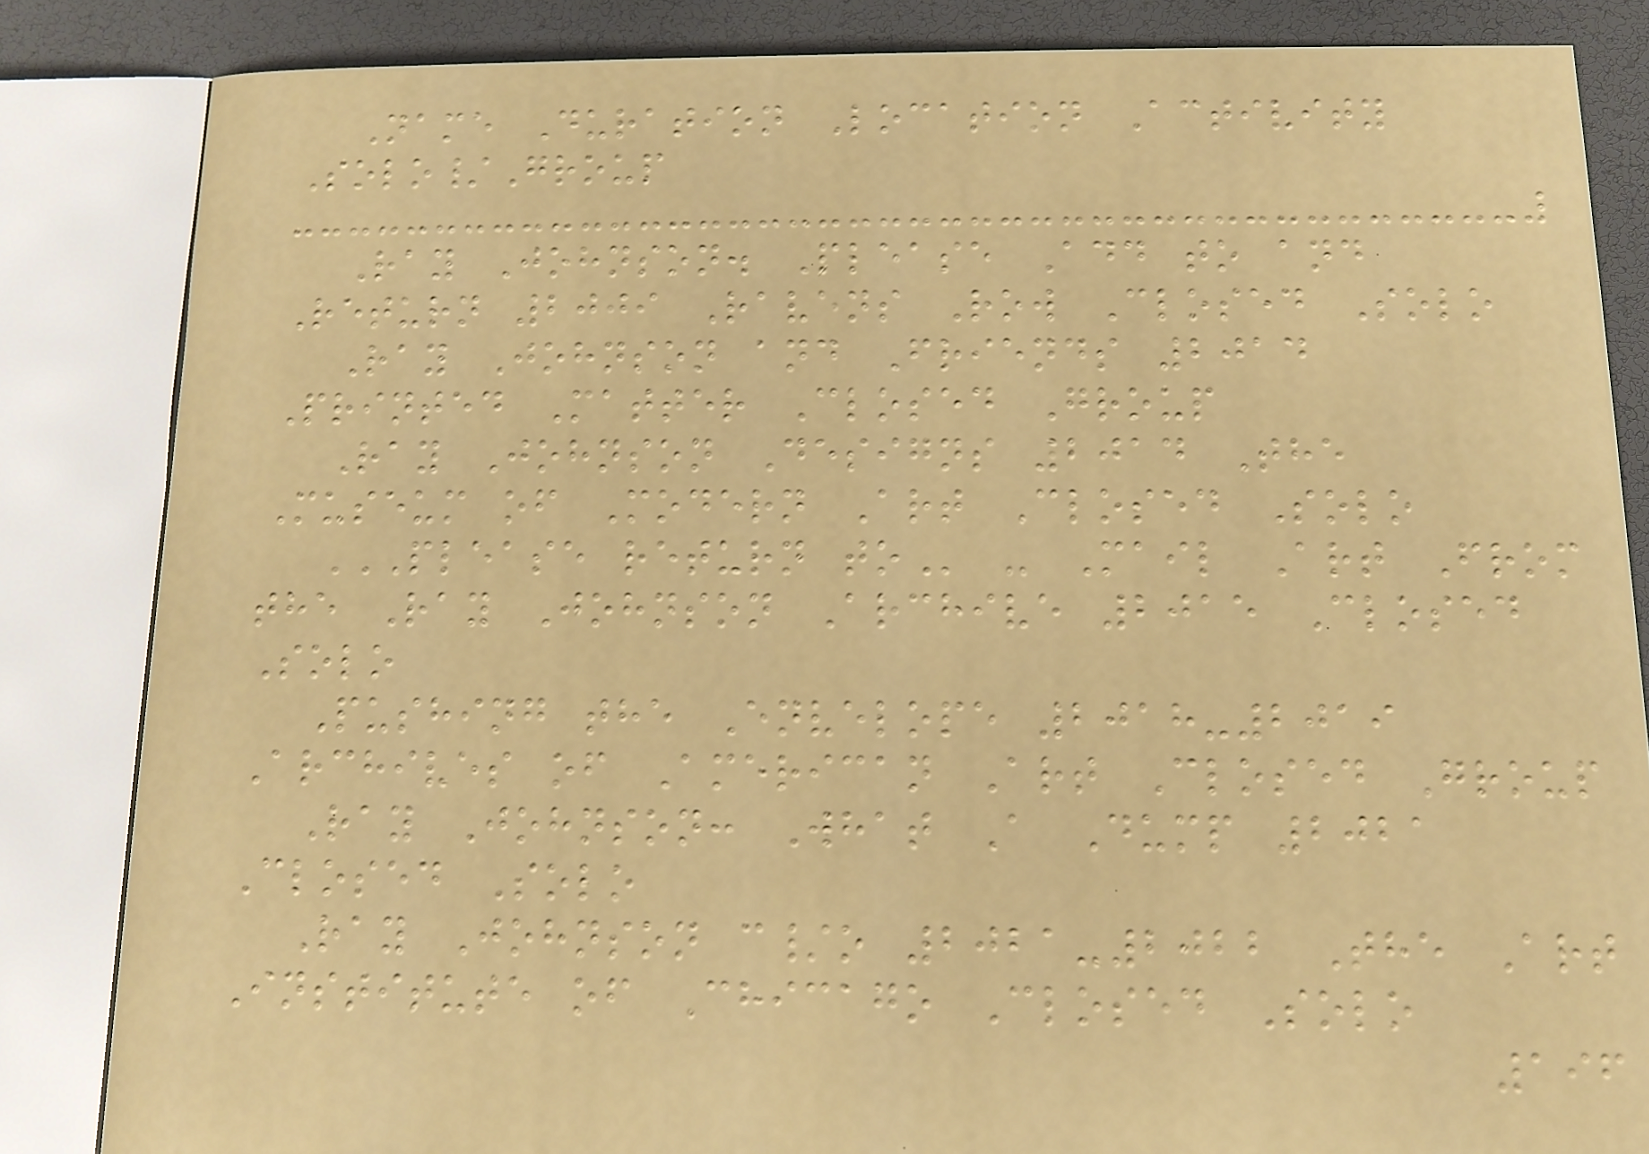Name Duration Location Activity
Solo/Group
Ray Johnson. Please Add to and
Return 2009 Ravens Row Closed Solo
Ray Johnson and Friends 2014
Printed Matter Closed Group
Ray Johnson Designs 2014 The
Museum of Modern Art Closed Solo
PLEASE RETURN TO - Mail Art From
the Ray Johnson Archive 2015 Closed
Solo
Pushing the Envelope 2018-2019
Archives of American Art Closed Group
Ray Johnson: What A Dump 2021
Closed Solo
Ray Johnson c/o 2021-2022 The Art
Institute of Chicago Closed Solo
196
